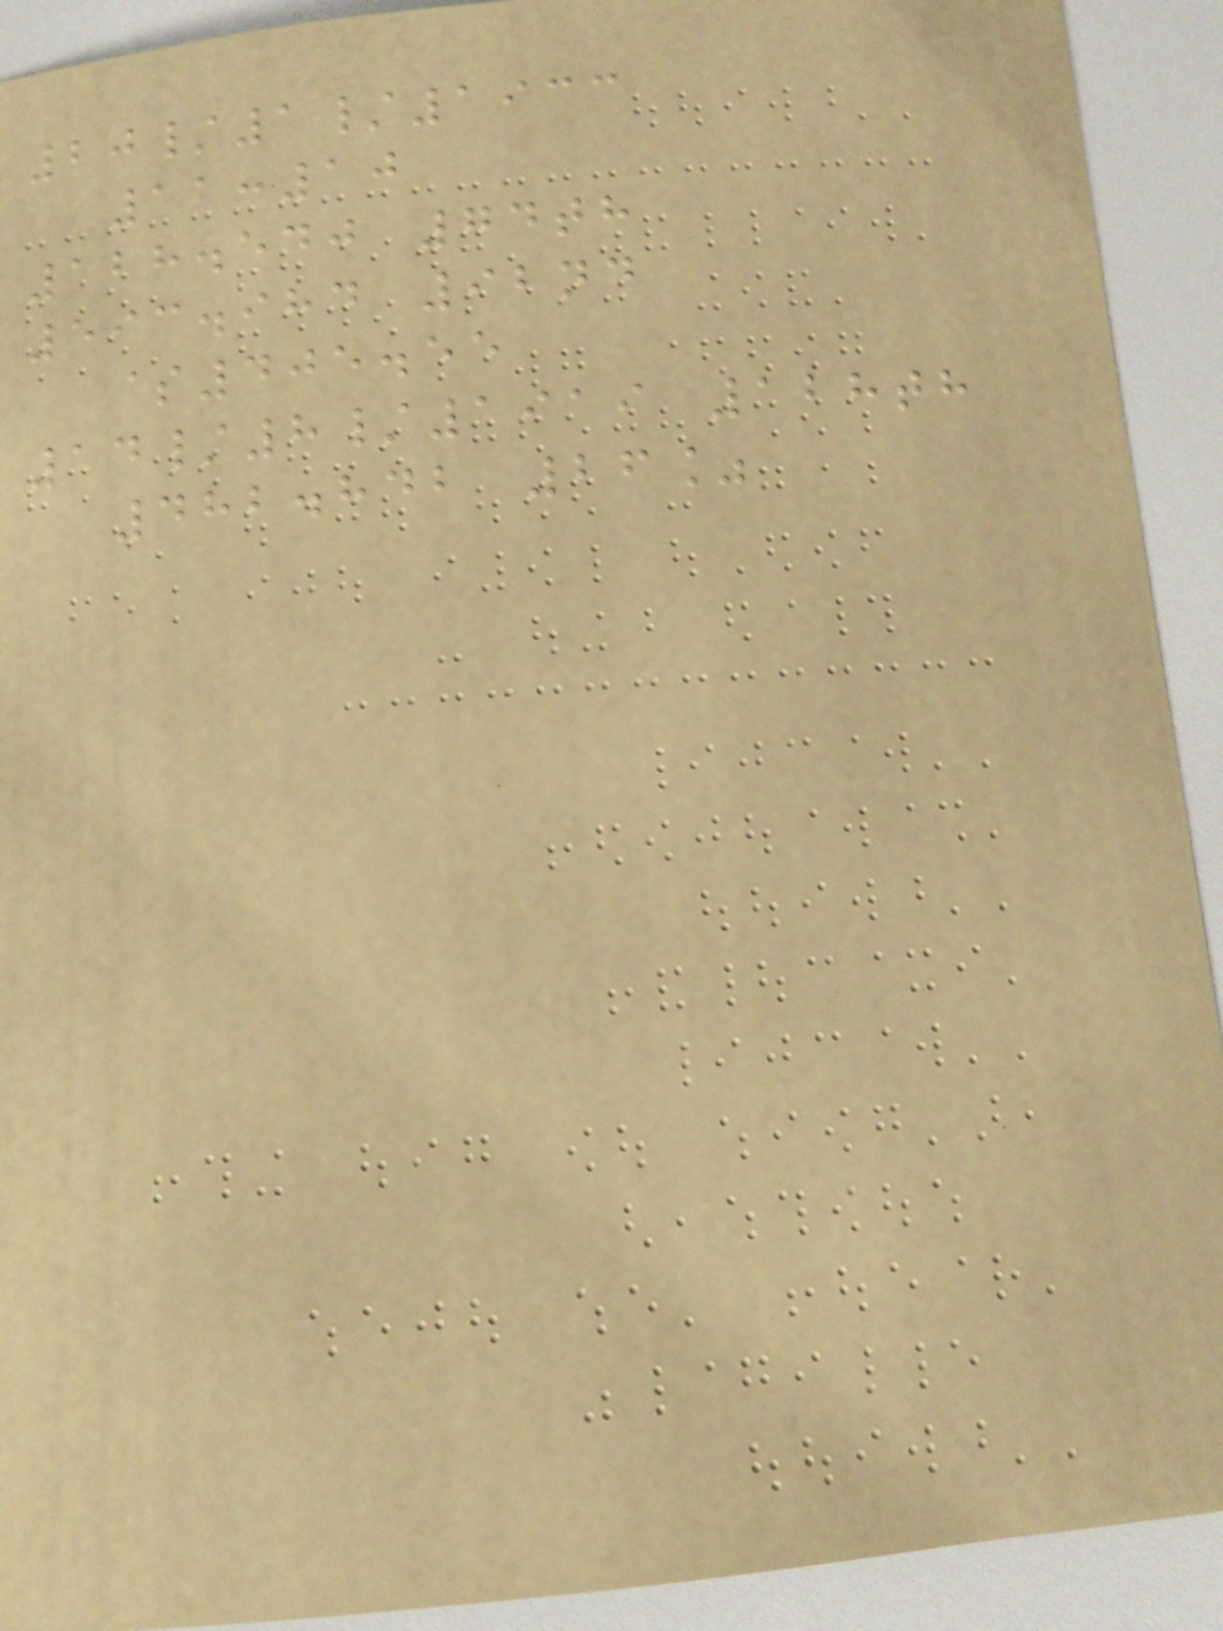20/1/1933
11:10
128.540 74th
593.984 92nd
$405.55
14/8/1919 128th
482.842 26%
